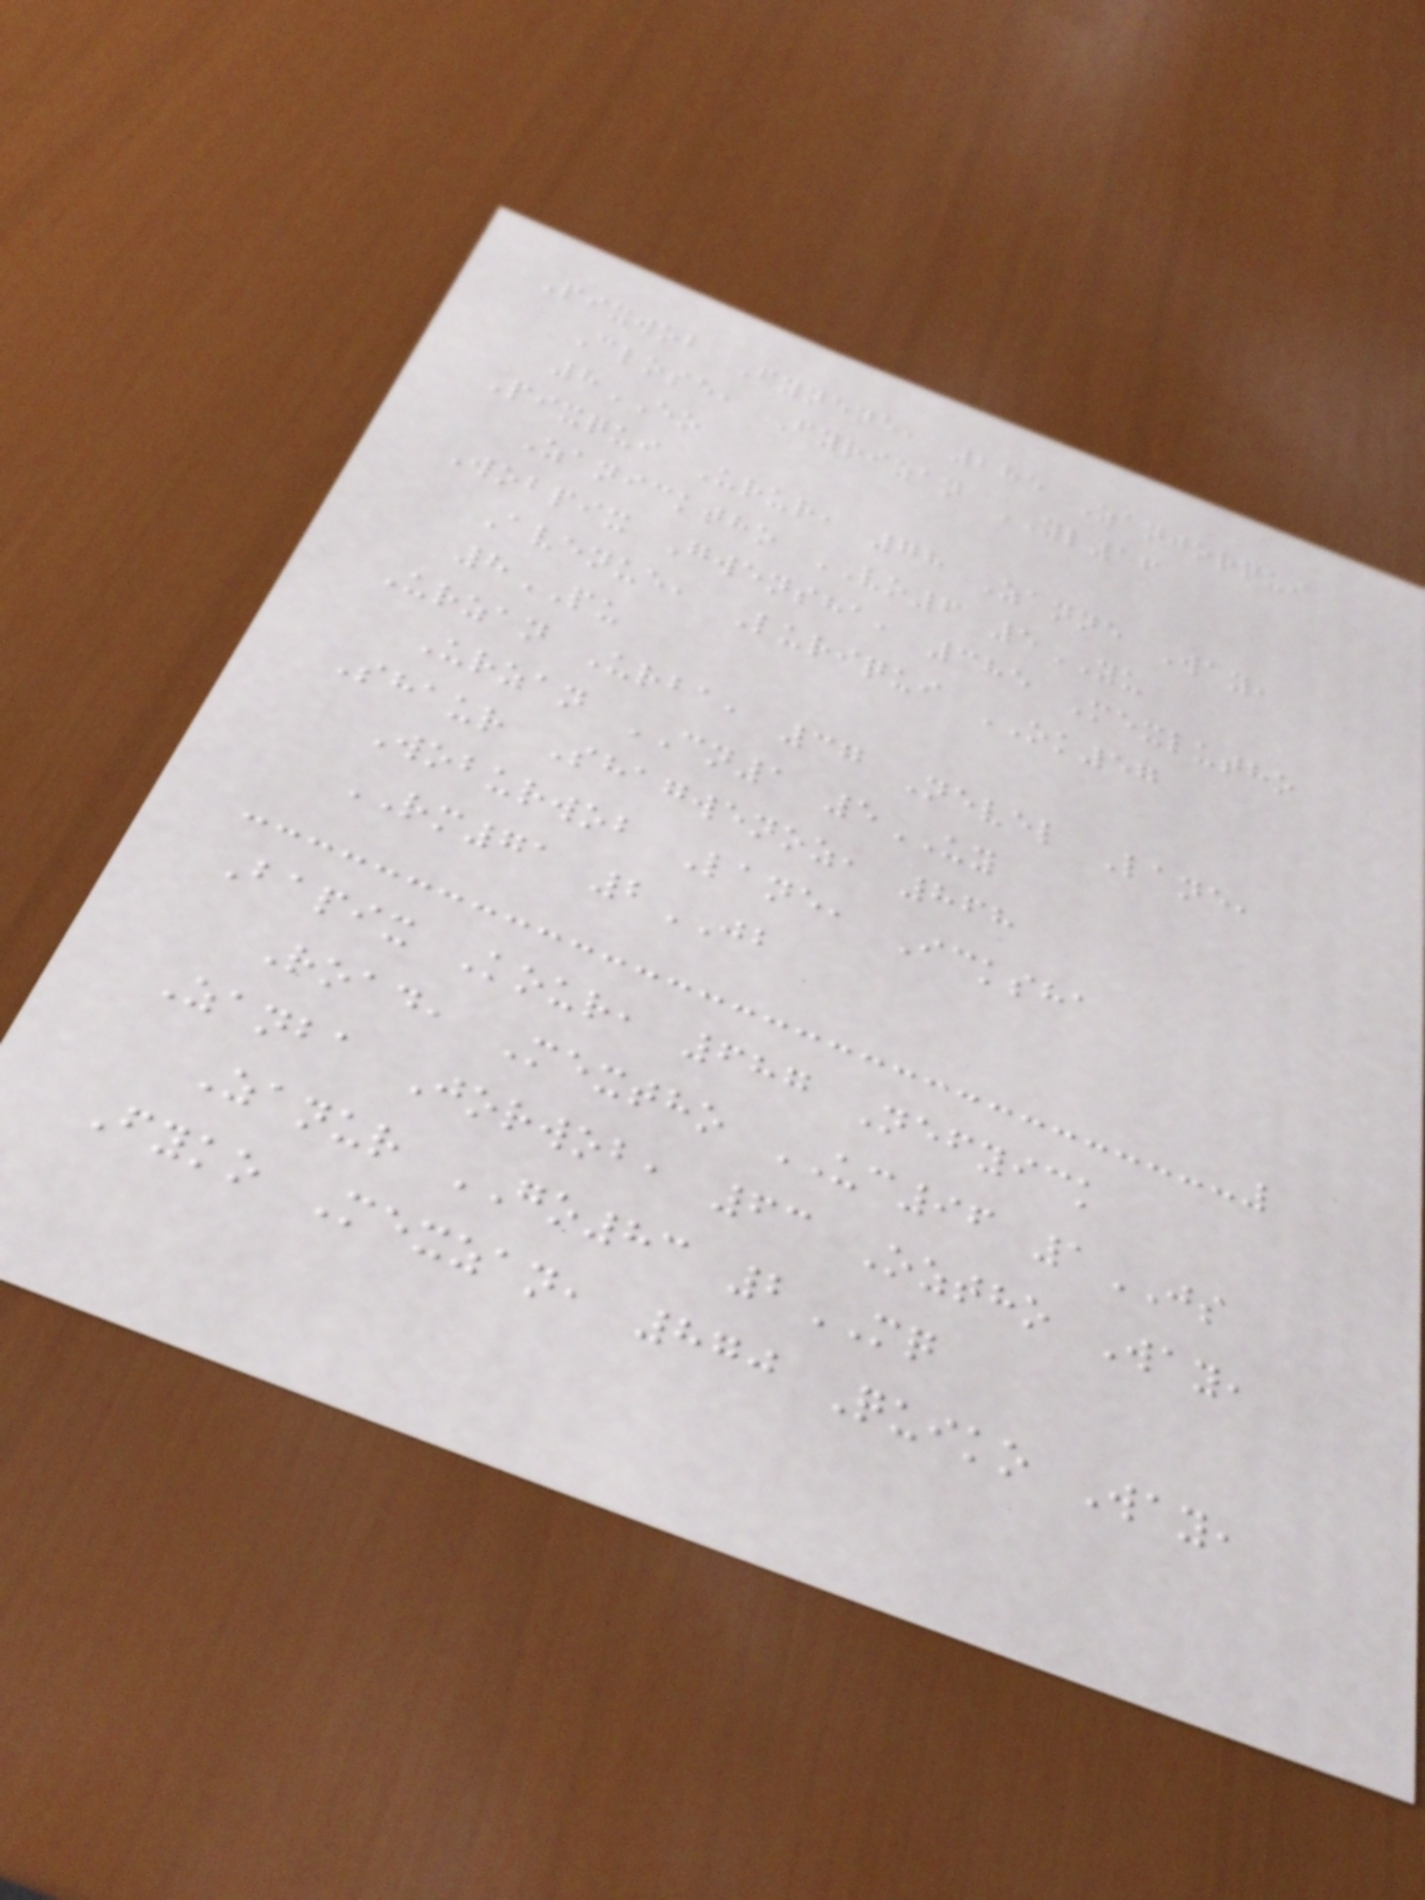Pixwob Fynene, 285 Zanjorqui
Close, Fyrizan YL16
8EO
Pixqui Urur, 78 Zanne Way,
Zanicktho VO6 5YU
Wobpix Gwensha, 385 Mexlutho
Avenue, Luriqui OK57
8PU
Urzan Urba, 37 Nevel Lane,
Urzan CN1 5UY
Shaur Shagwenoz, 868
Woburwob Lane, Icksha
RM71 2JB
Bapix Kour, 687 Nefyick
Road, Mextho UC96 1JS
Zanba Jorwob, 63 Oztho Way,
Zanur GO83 2MQ
Fyko Mexzan, 870 Quiko Way,
